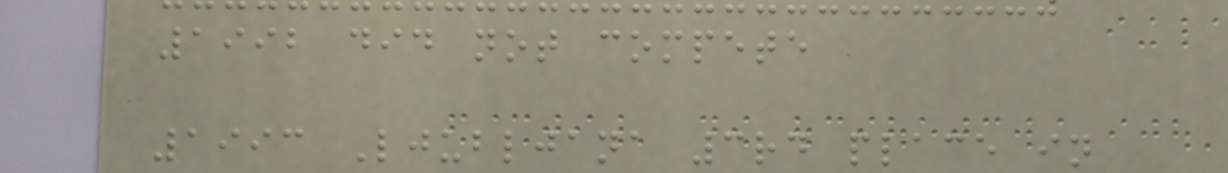1992 did not compete
1993 Ljubljana 3rd place in
